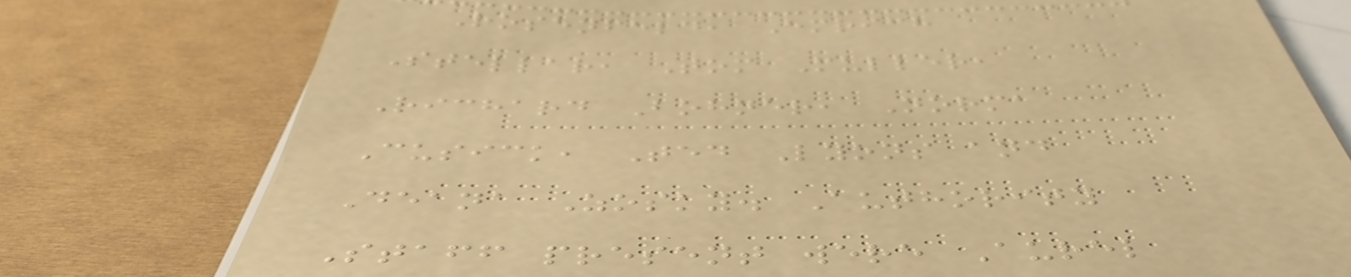Rosenfeld, Emrich
Stellar, Tom Muller,
Richard Bohner, Norma
Cusick, Ted Lyons and
Deana Zosky. Authority
Staff present were Aurel
